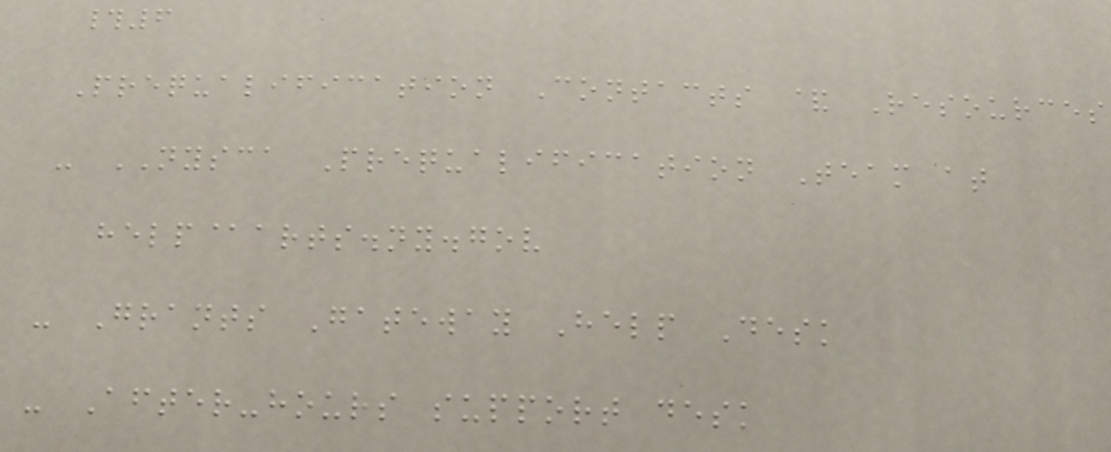#6
Prequalification Contacts & Resources
- NYSCA Prequalification Team at
help@arts.ny.gov
- Grants Gateway Help Desk
- After-hours support desk
